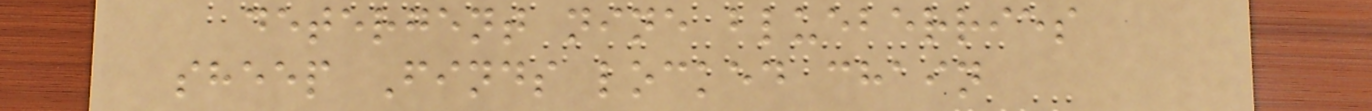detergent nine blueberries
sheep Finds locked chain
